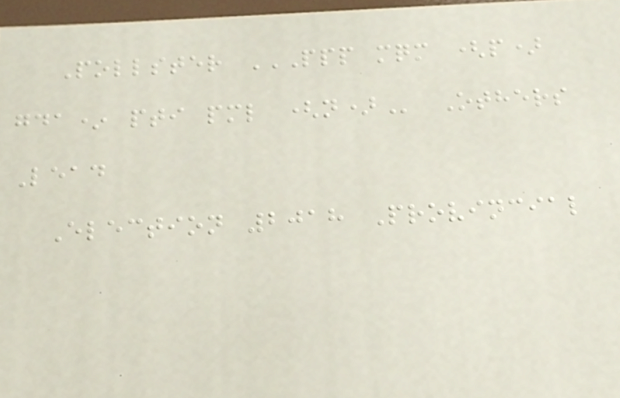Pollster PPP MQM (P)
GDA* PTI PML (N) Others
Lead
Election 2018 Provincial
